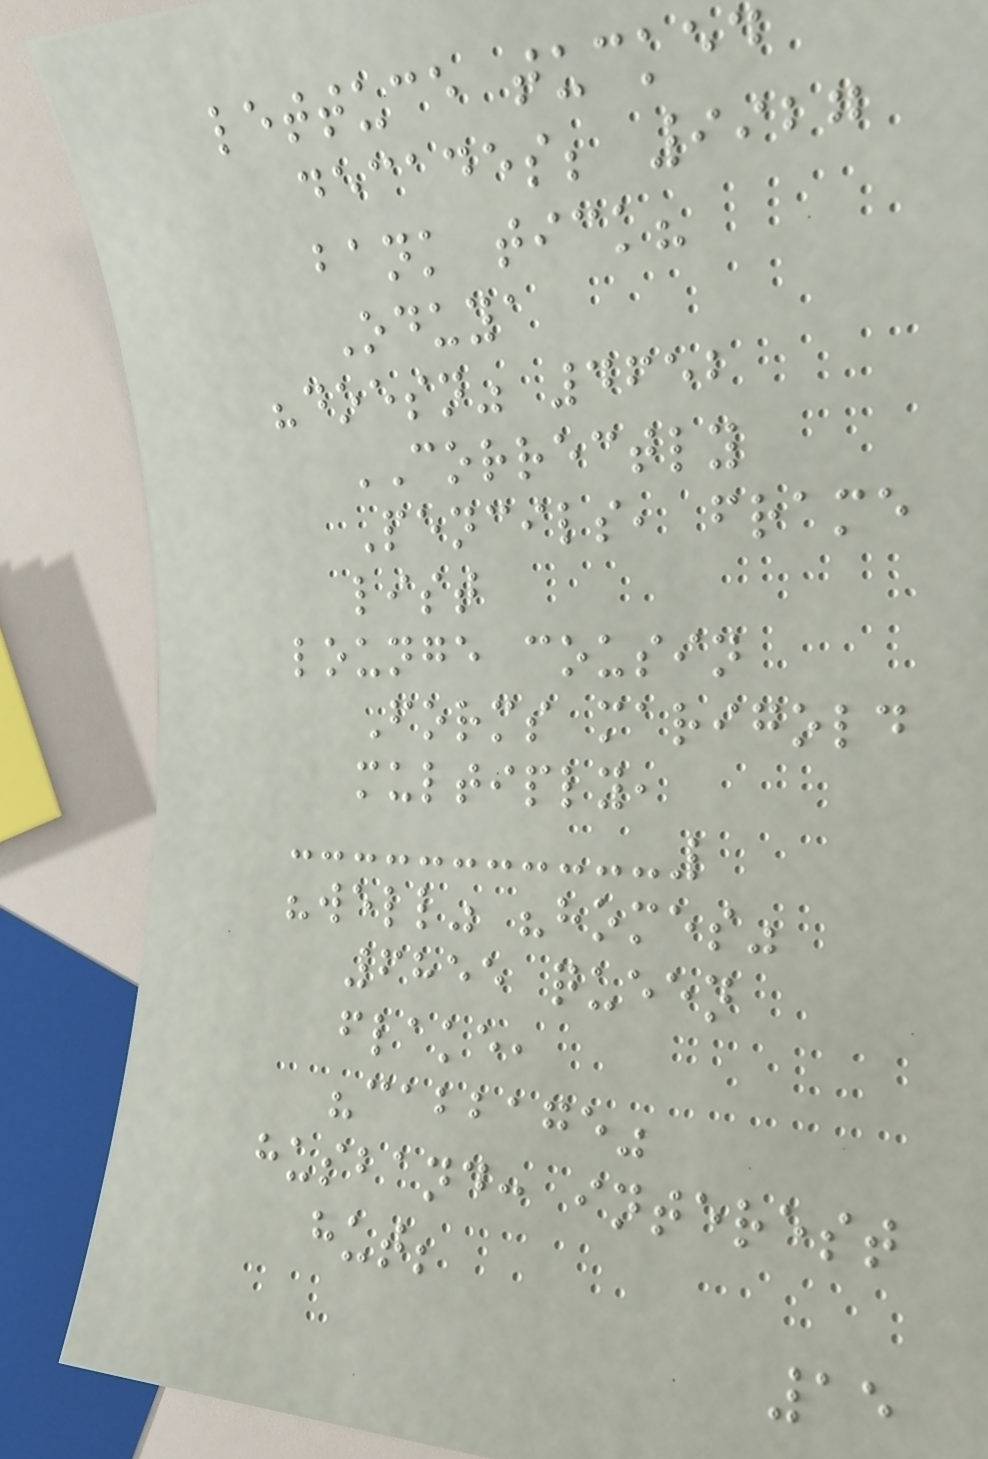lettuce tucked
decades; 9927
bank tick?
Oduya
"doesn" 4652
CORRECTLY
Pencils, frame
list
lounge cousin
Forms marigold
multiply,
"well" "homes"
6855 queen
flake,
"cabbage"
husband: interest
hut;
15
